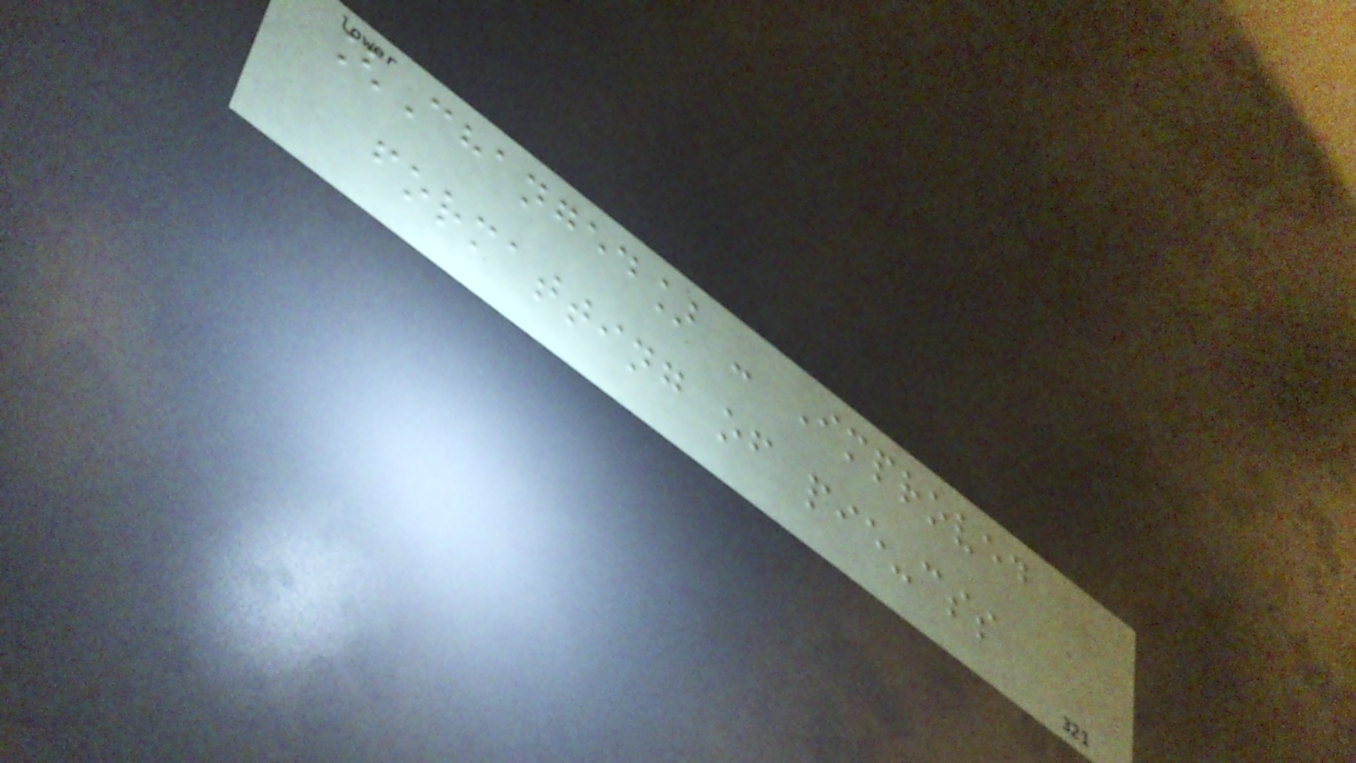[Changed] - Improved
formatting of pie-css
